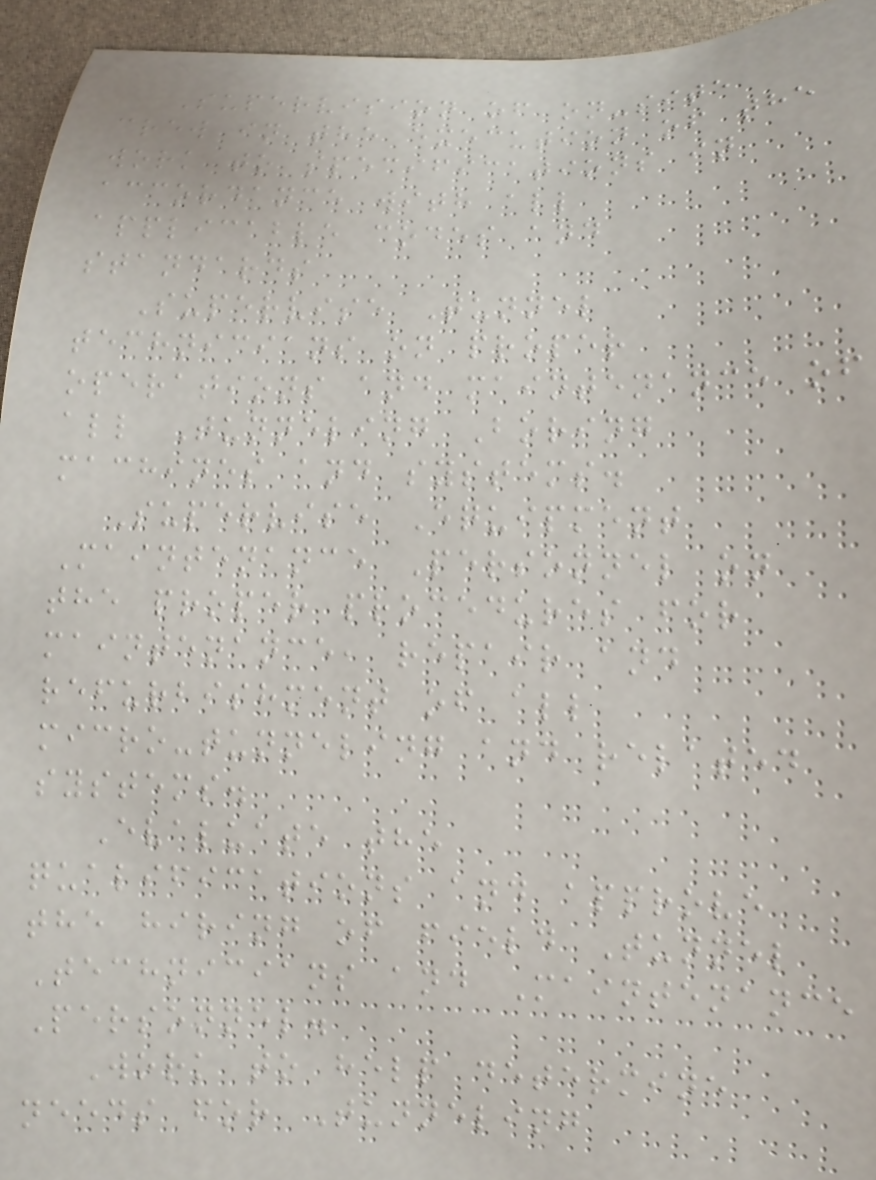Supervision of on-site
crew in the execution of the
work to specifications in
accordance with all
applicable codes and
standards
Supervise Tunnel
technicians on proper
operations and maintenance of
all Tunneling Boring
machines and systems.
Supervise Equipment
Maintenance Personnel on
the proper procedures for
maintenance, repair and
refurbishment of all
micro-tunneling and related
systems.
Evaluate the
qualifications and approve
the hiring of field Tunnel
Technicians and Maintenance
Personnel.
Work to help determine
needs for Tunneling
